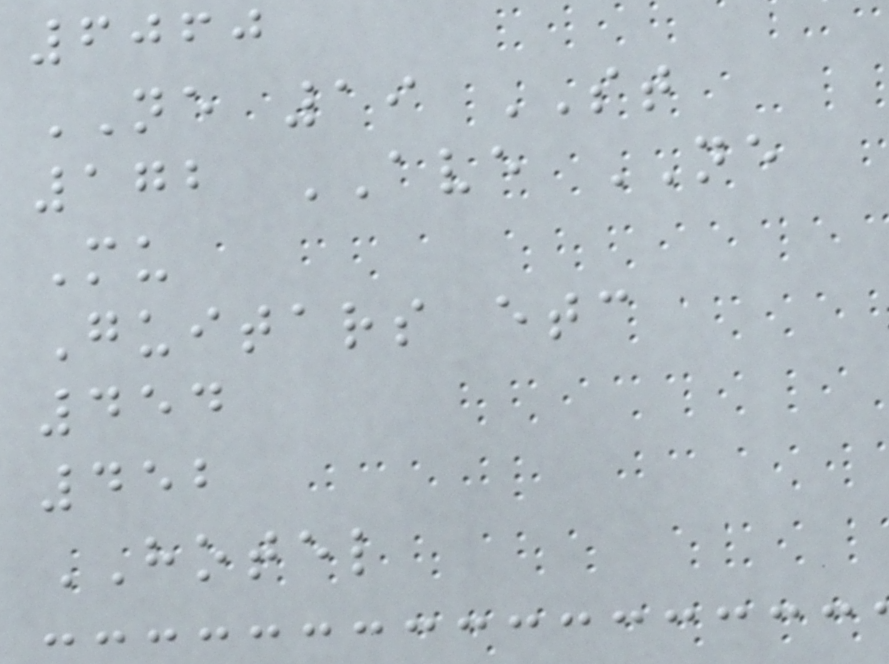6060
NE 19 ST
172 AVE NE
Mu
Guitars etc
454
452
HOTEL
